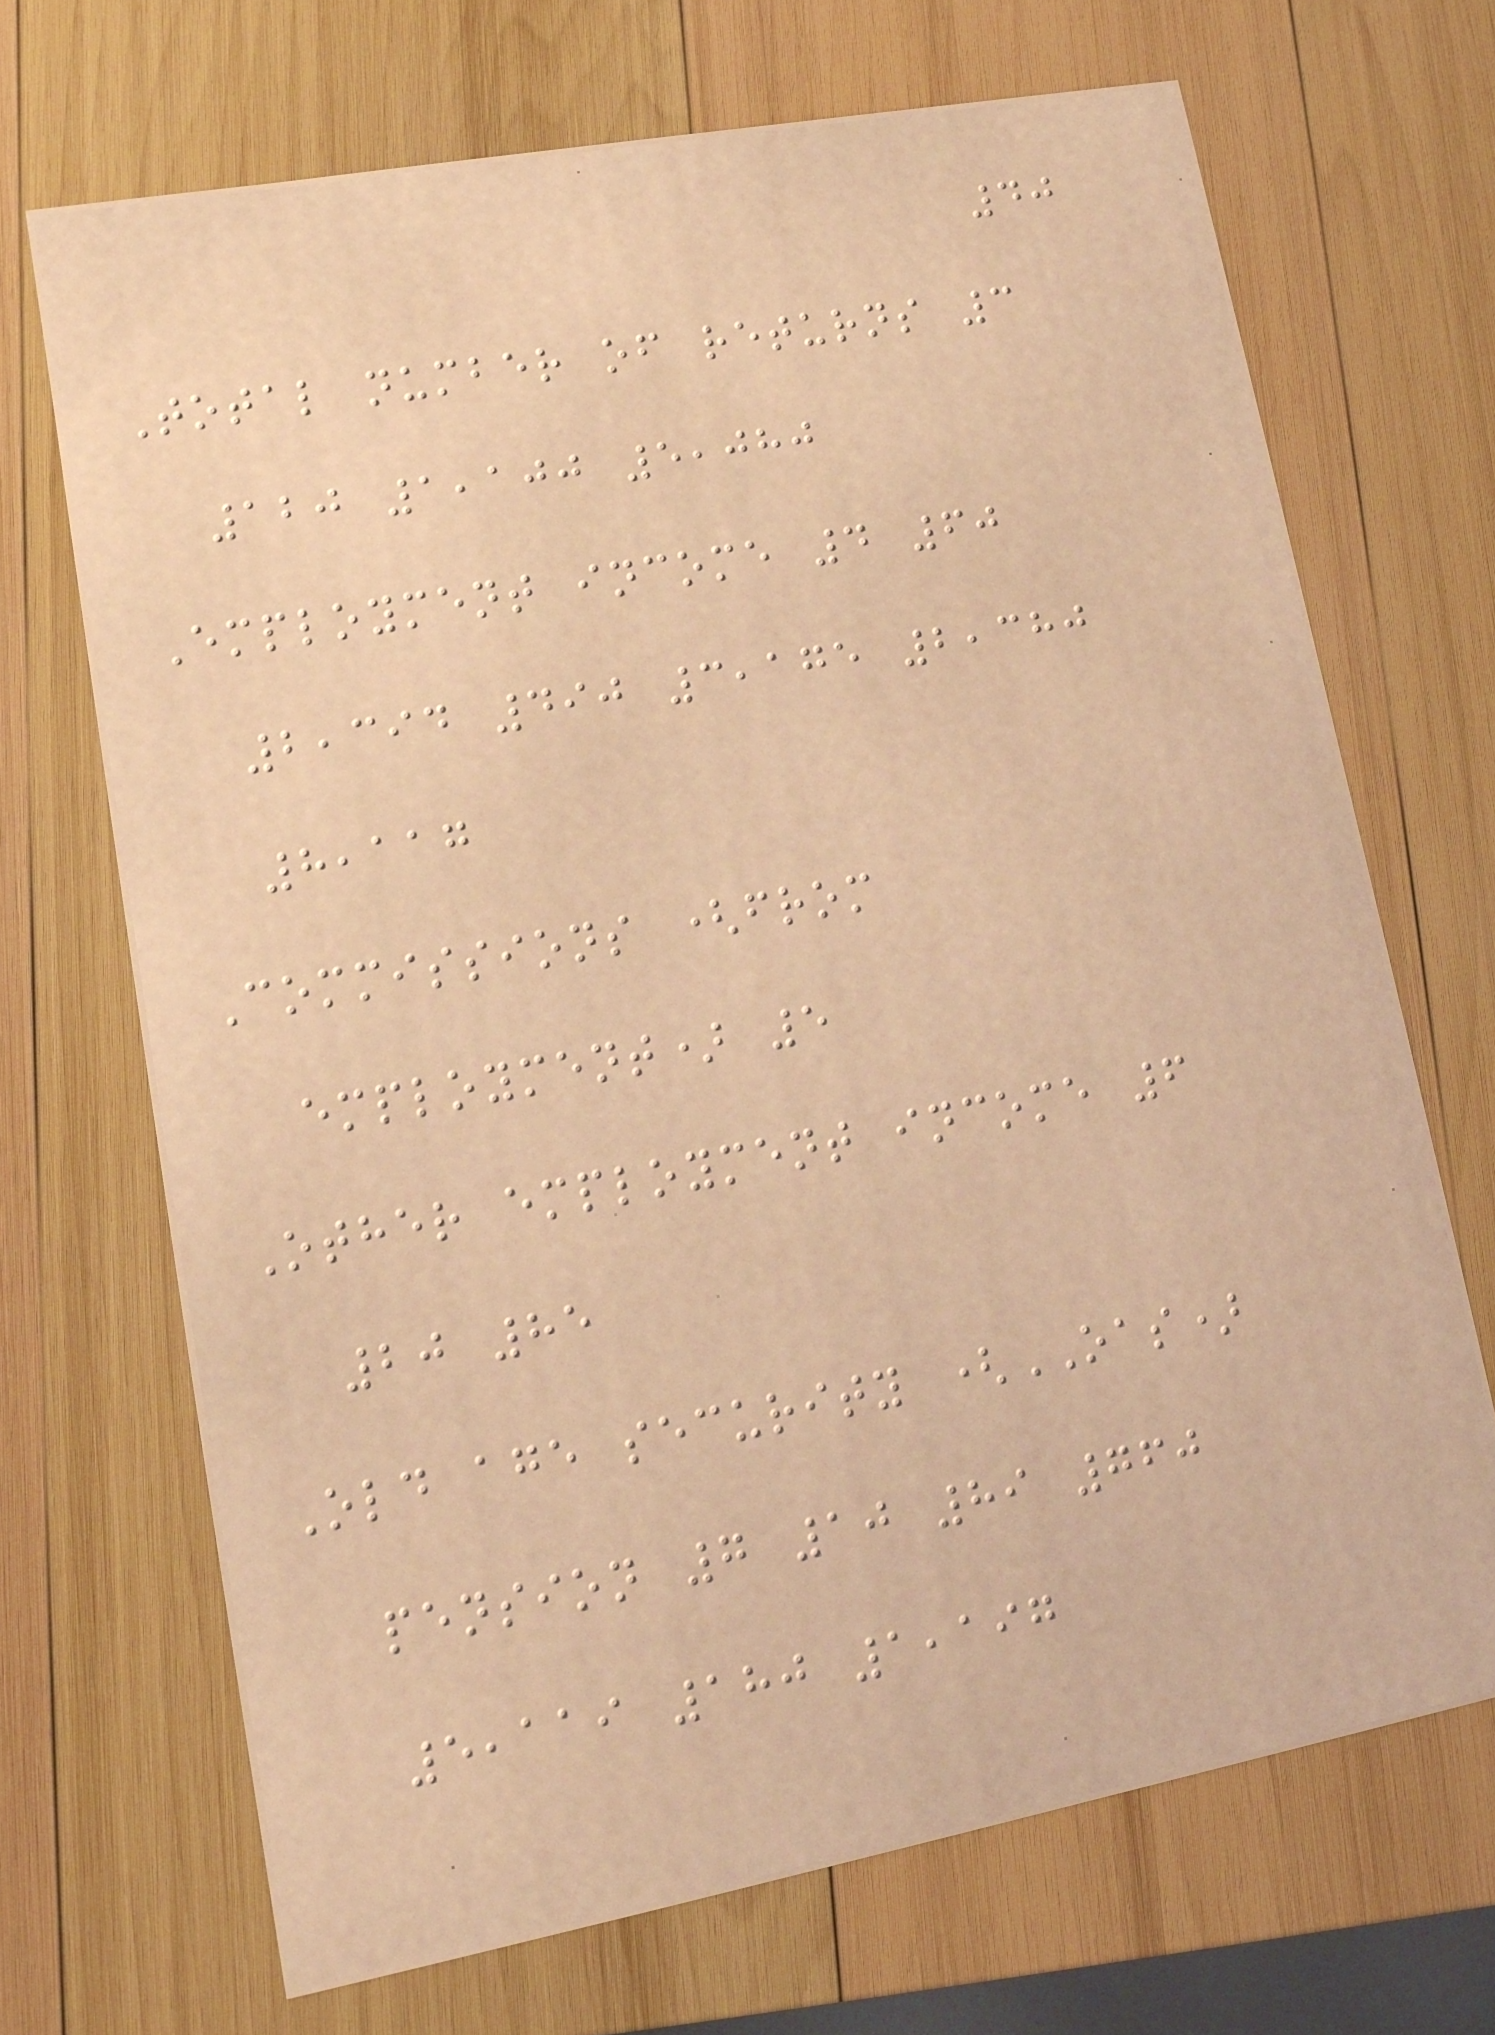40
Total number of returns 3
120 1,100 5,080
Employment income 4 60
2,394 490 3,175 2,380
8,117
Commissions (from
employment) 5
Other employment income 6
20 85
Old age security (OAS)
pension 7 10 89 760
5,119 180 1,197
